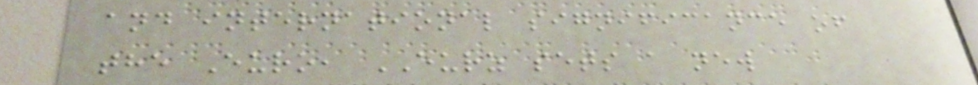and international significance of
the Euro, EURZ sets a new
